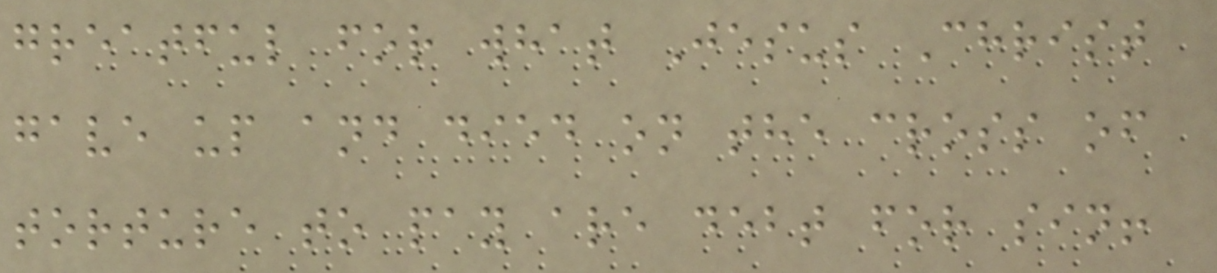greatful for what Jesus Christ
gave up and died on the cross of
torture to pay are debt for sin!
